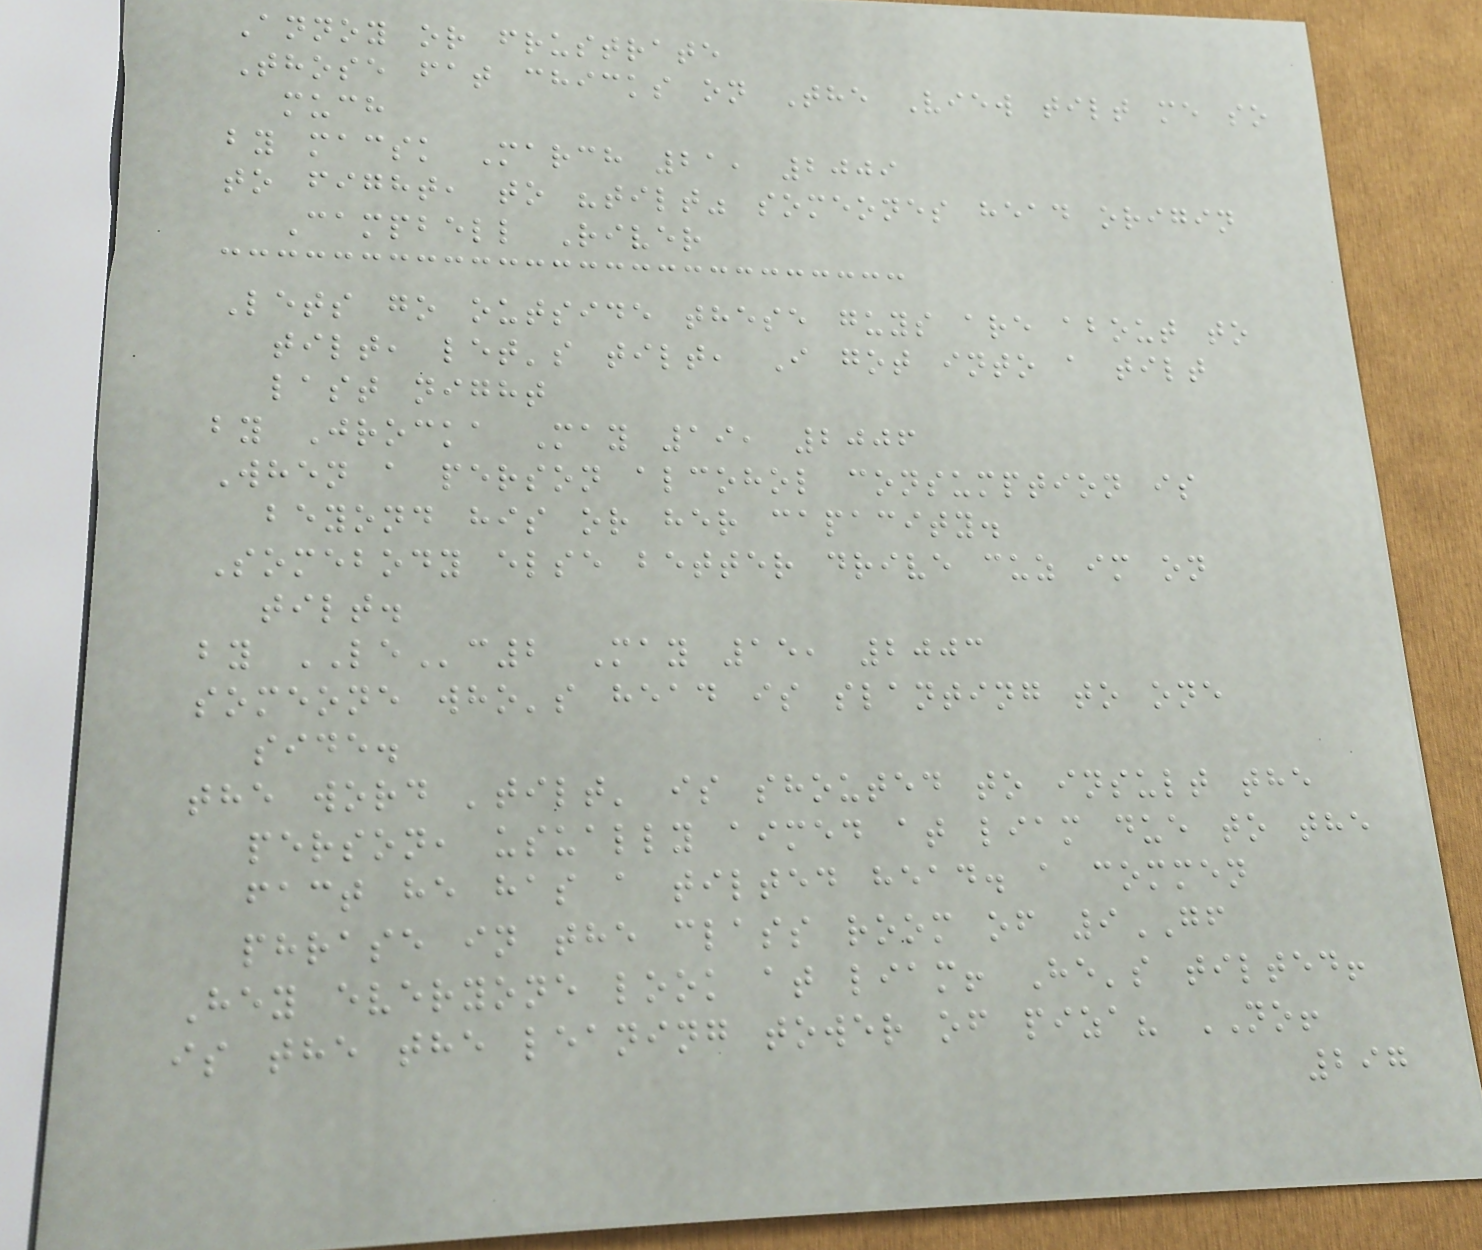Annoy or frustrate
Those fat chicks on The View tilt me so
much
by macsk March 21, 2009
to fight, to "tilt" someones head origin
Campbell River
Lets go outside these guys are about to
tilt, let's tilt, I got into a tilt
last night
by Jrocka May 19, 2006
When a person alcohol consumption is
beyond his or her capacity.
Somebody else better drive cuz im on
tilt.
by LEc2 May 15, 2003
someone who's head is slanting to one
side.
the word 'tilt' is shouted to insult the
person, usually aimed at liam due to the
fact he has a tilted head. a commen
phrase in the class room of 9GF
Hey everyone look at liam! He's tilted!
is the the leaning tower of piza? NO!
297
